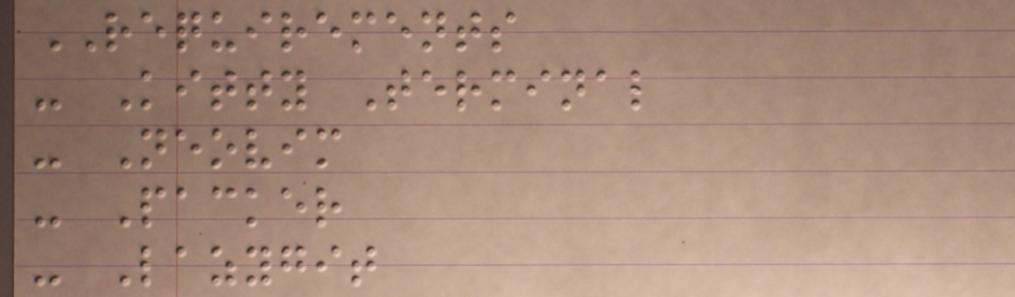REQUIREMENTS
- Kitty Terminal
- Neovim
- Packer
- Lazygit
